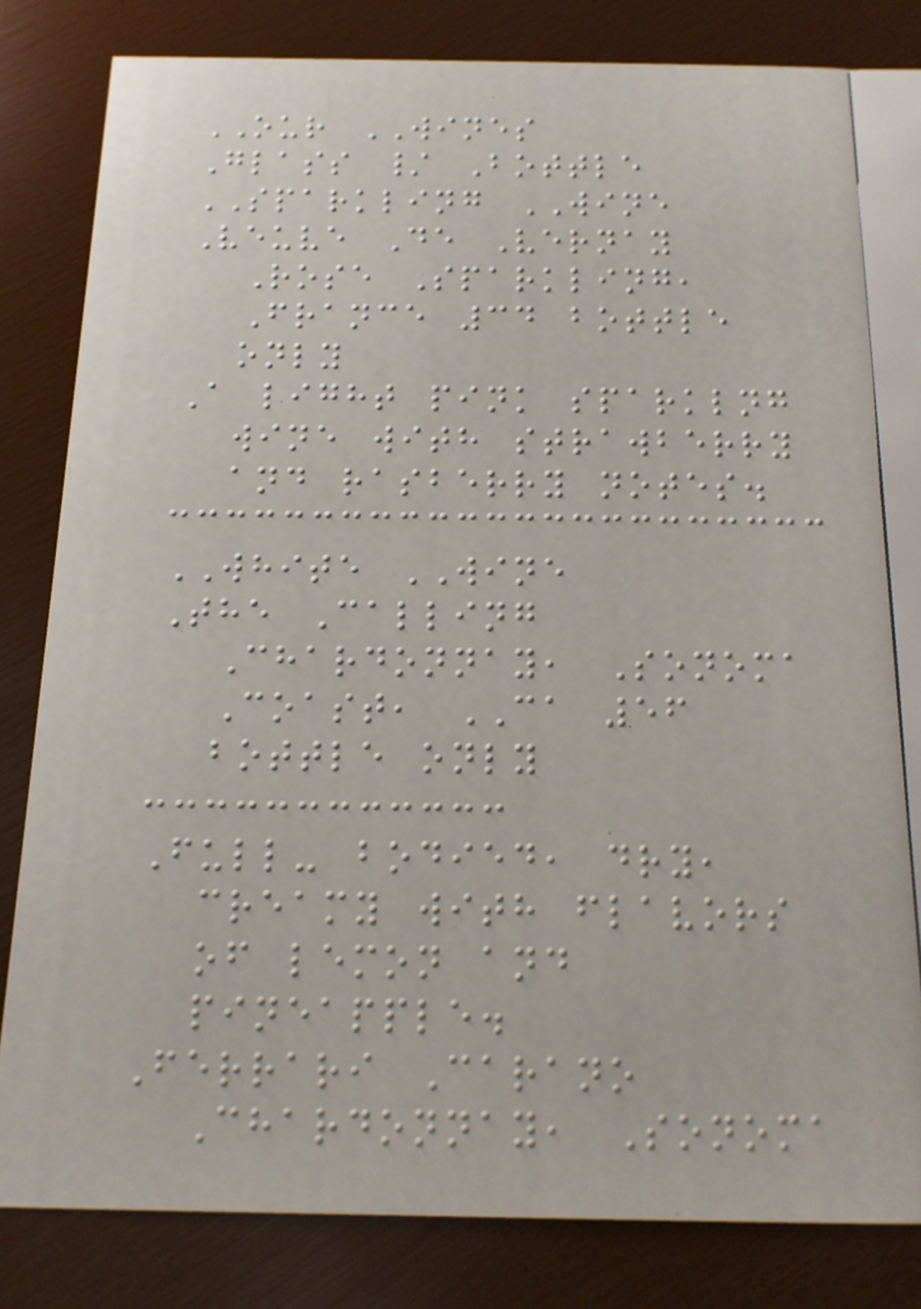OUR WINES
Glass / Bottle
SPARKLING WINE
Veuve De Vernay
Rose Sparkling,
France 34 bottle
only
A light pink sparklng
wine with strawberry
and rasberry notes.
WHITE WINE
The Calling
Chardonnay, Sonoma
Coast, CA 56
bottle only
Full- bodied, dry,
creamy with flavors
of lemon and
pineapple.
Ferrari Carano
Chardonnay, Sonoma
